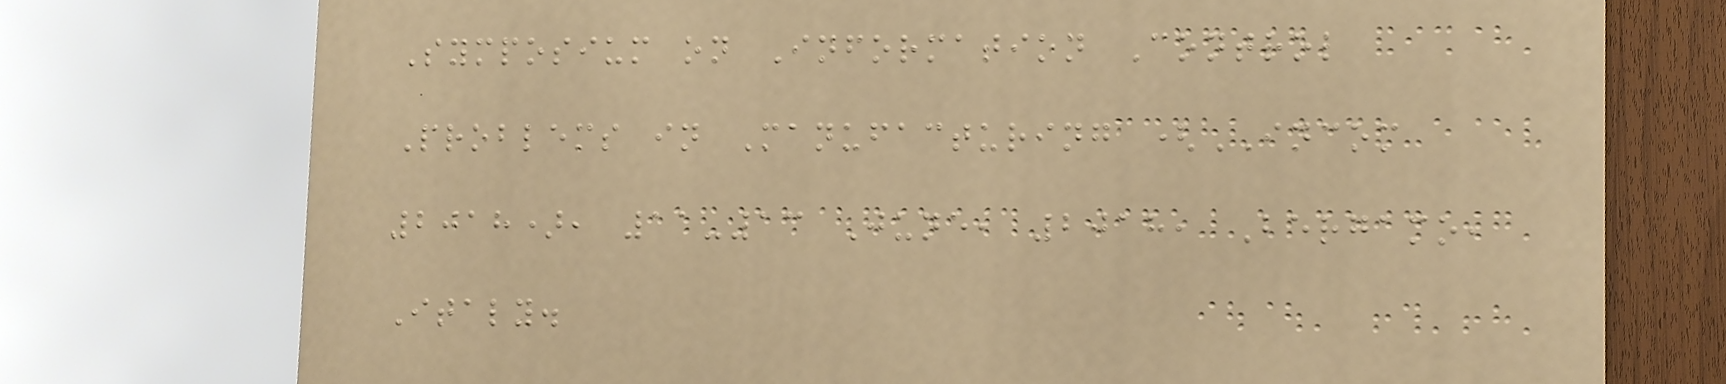Symposium on Information Control
Problems in Manufacturing (INCOM
2018), 11-13 June, 2018, Bergamo,
Italy.
